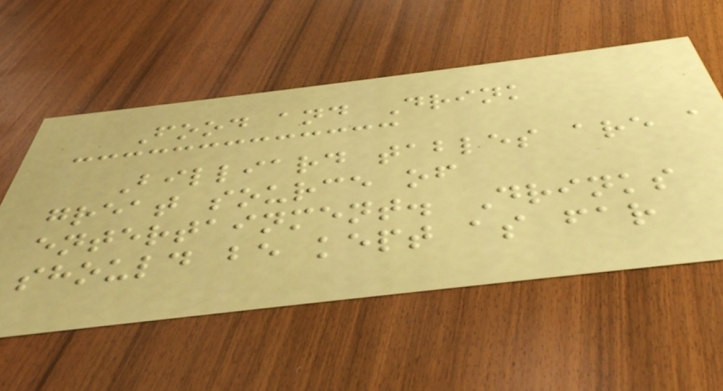Food and Drink
Billiard tables are a
great source of
entertainment. Drinks
should be kept as far
